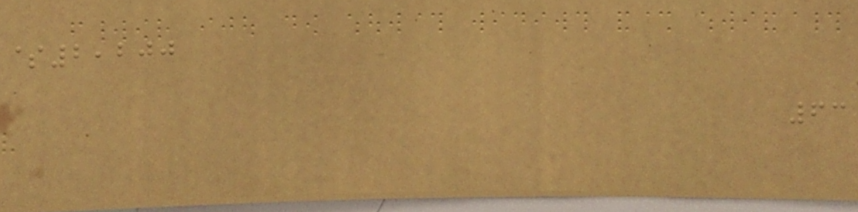$2,200
63
